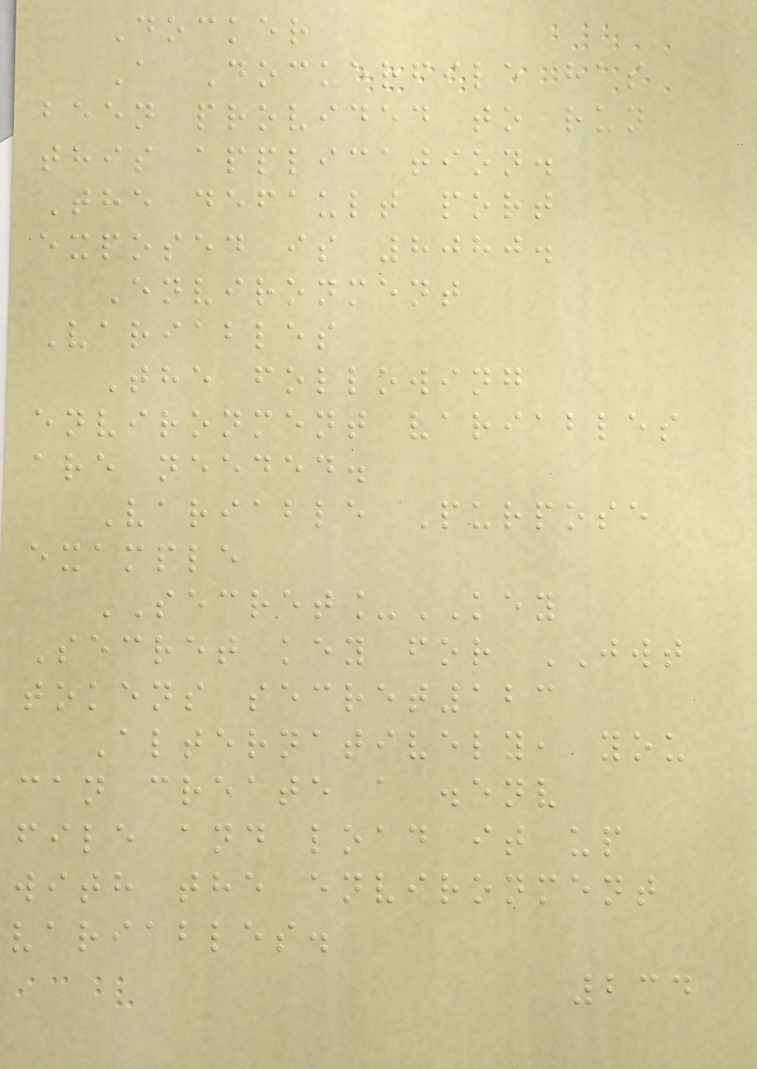Docker
A Dockerfile has
been provided to run
this application.
The default port
exposed is 8080.
Environment
Variables
The following
environment variables
are needed.
Variable Purpose
example
SECRET_KEY
Secret key for JWT
tokens secret123
Alternatively, you
can create a .env
file and load it up
with the environment
variables.
234
